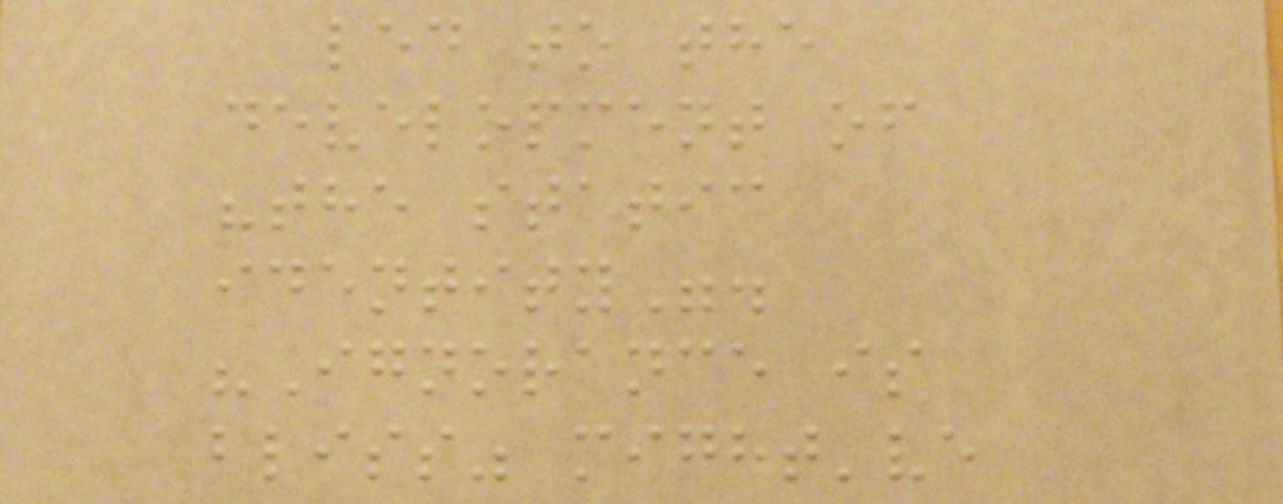led to the
development of
"the static
identity".
"Ignorance is
bliss" might've
